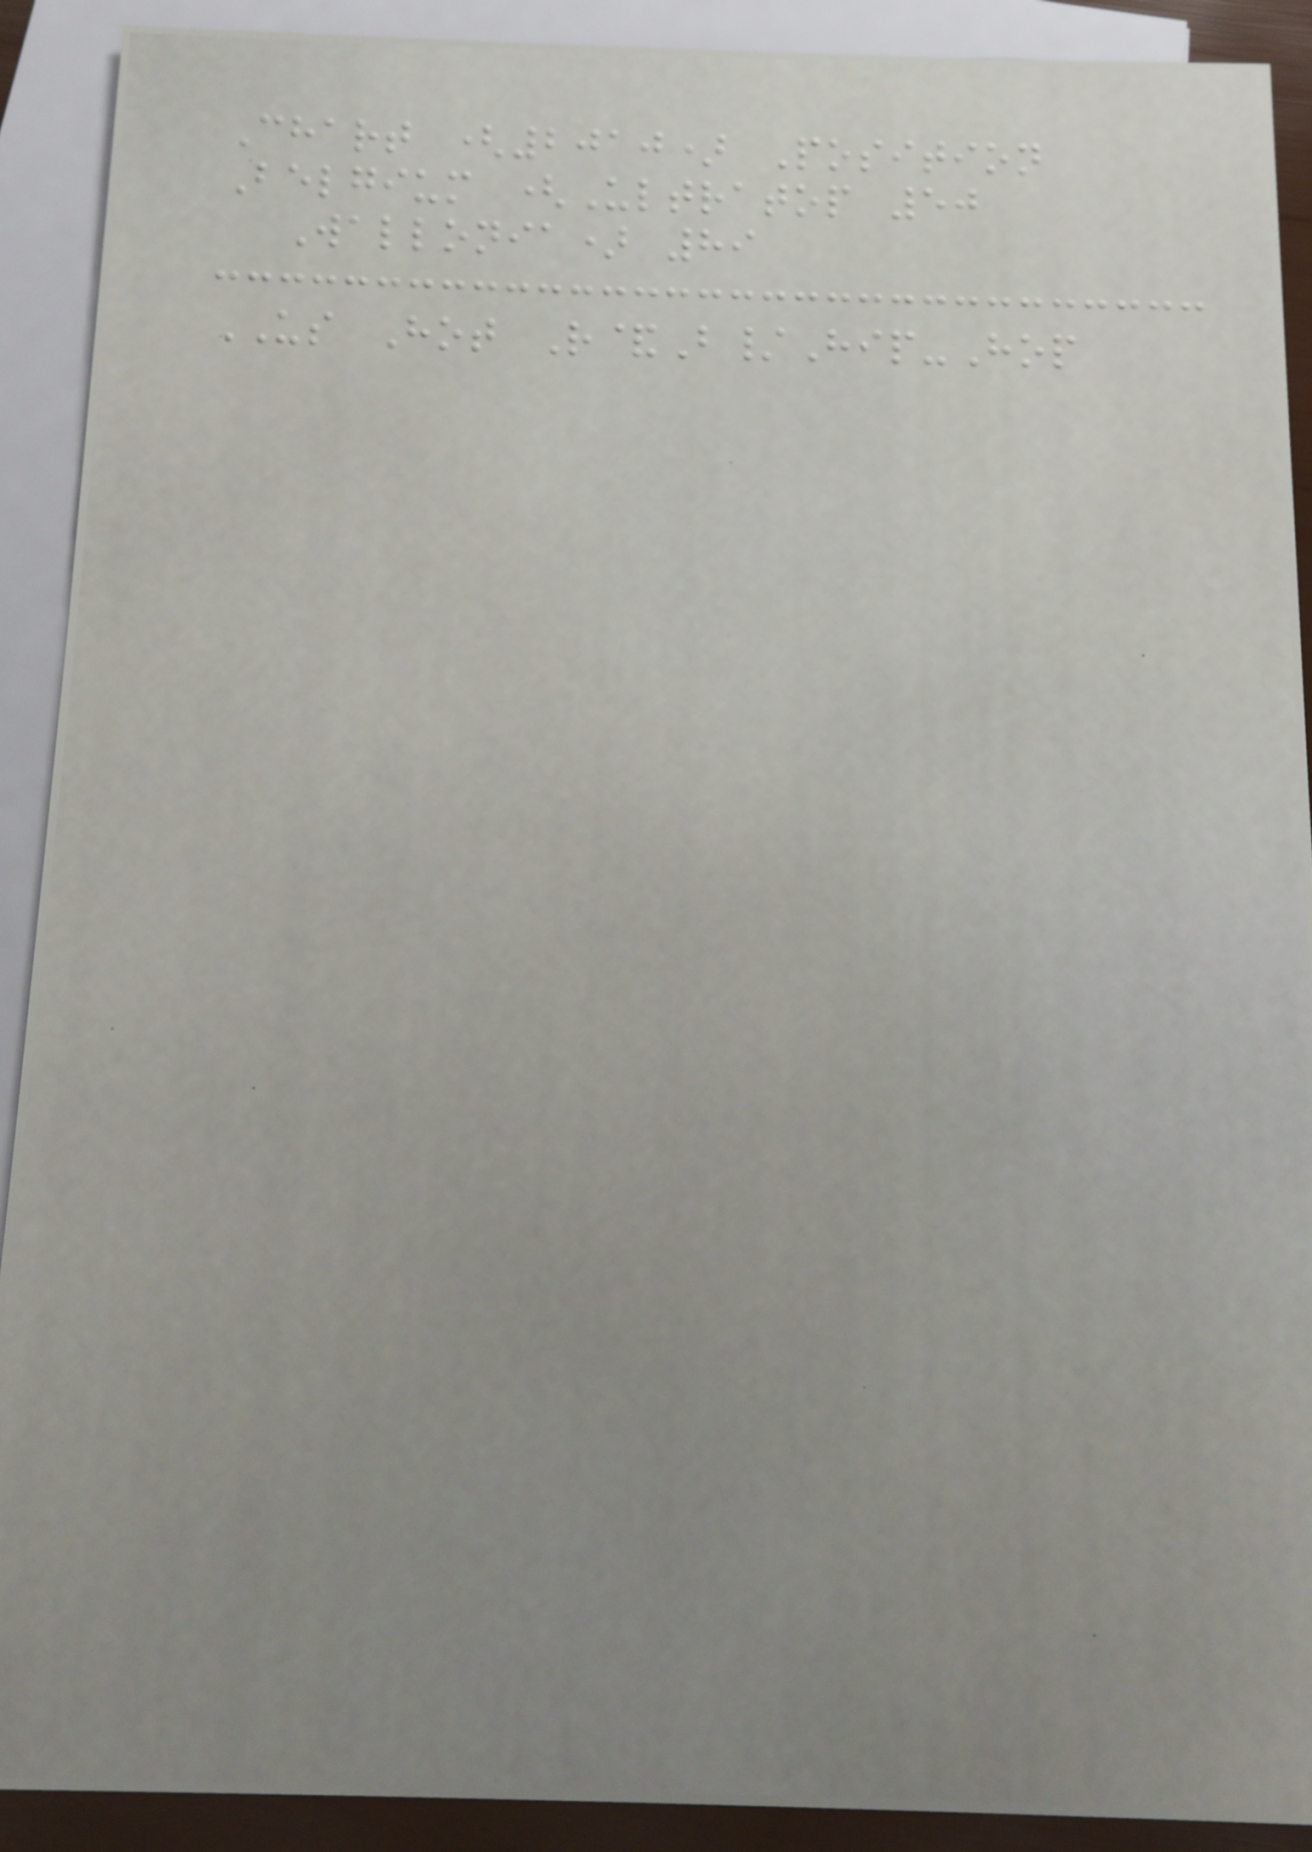Chart (2010) Position
Belgium (Ultratop 50
Wallonia) 89
US Hot R&B/Hip-Hop
